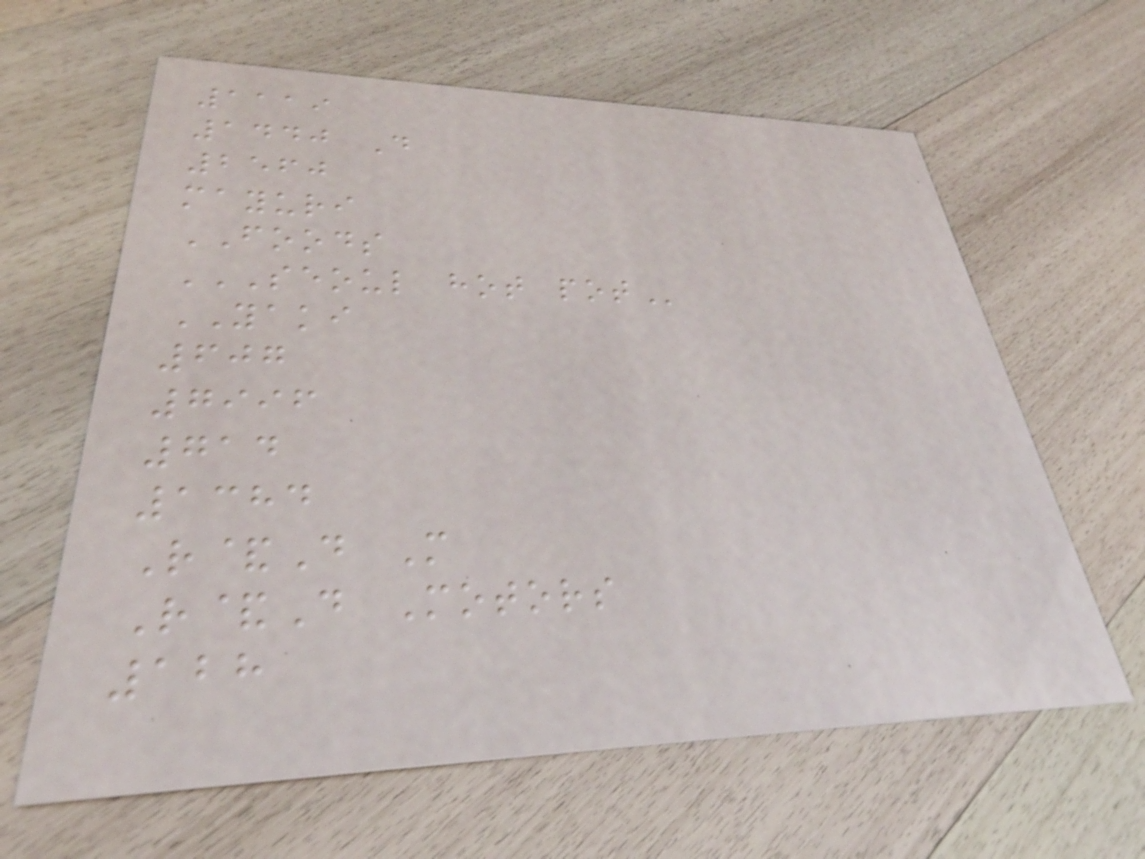1119
1440 D
2560
mayuri
FOODS
SEOUL HOT POT
YAKI
607
7996
714
1384
R&D M
R&D Motors
128
